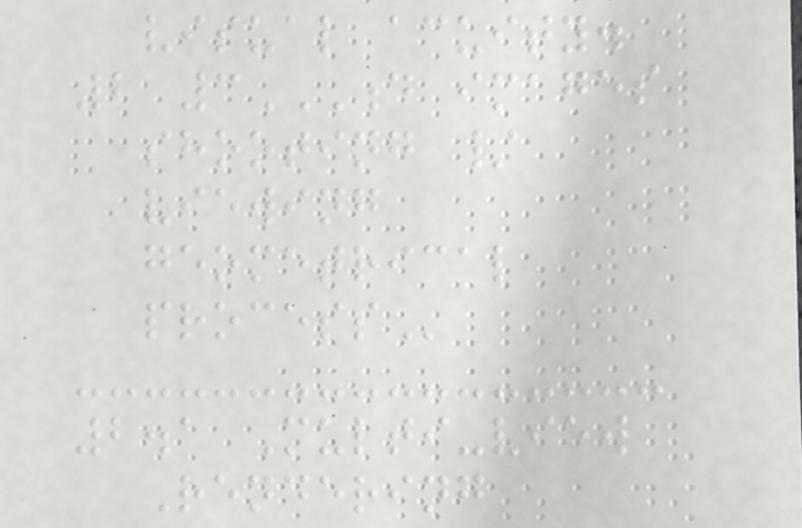visual acuity.
2 3D IMAGES
SHOOTING /
VIEWING
GEOMETRICAL
PROCESS
2.1 Multi-view
Rendering
